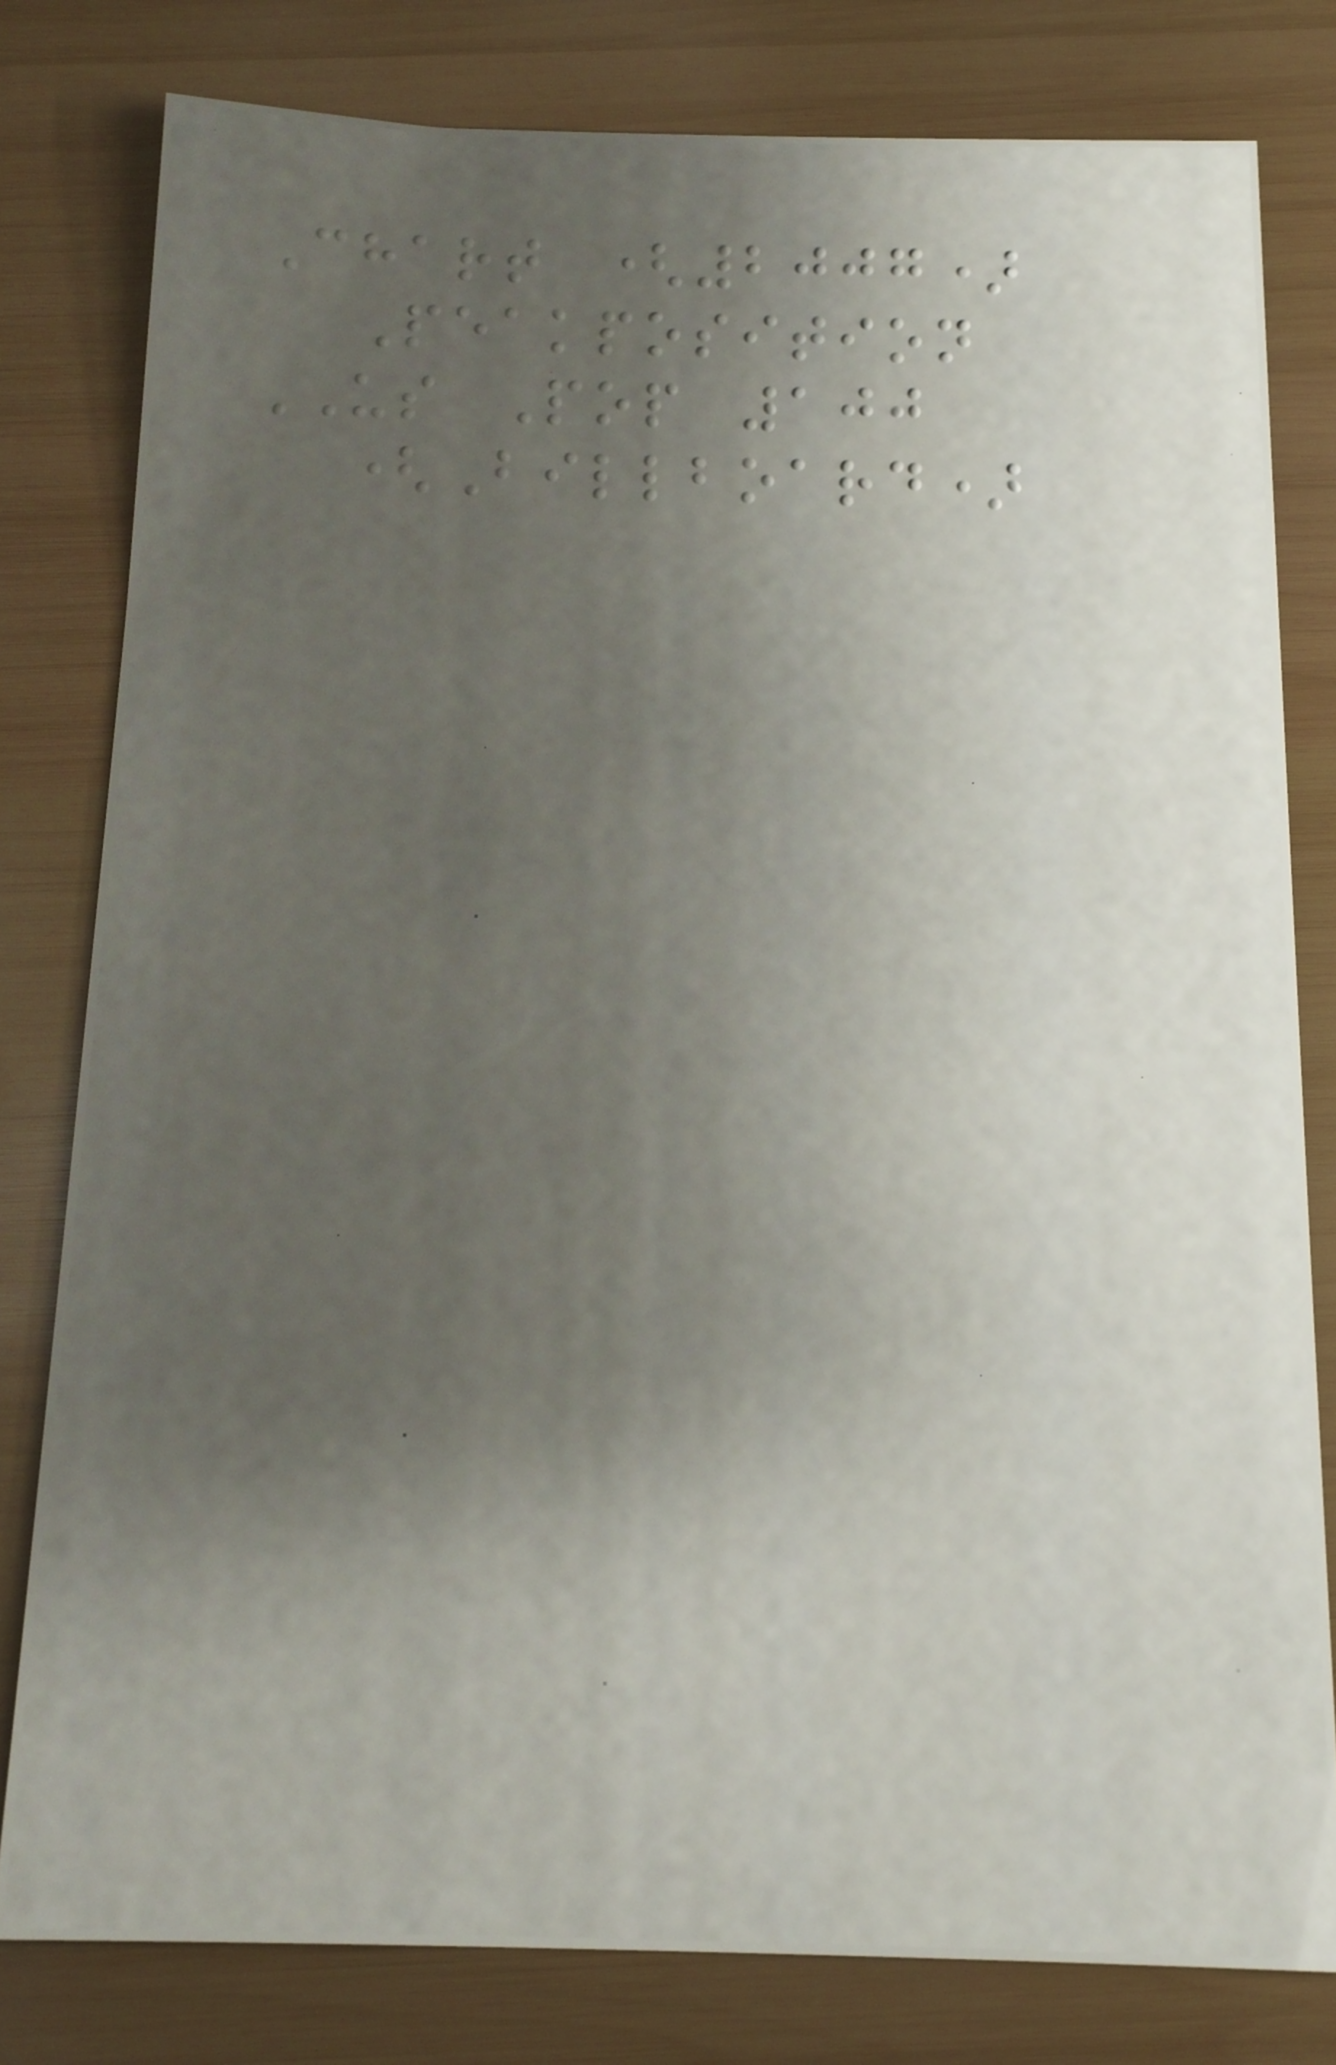Chart (2007)
Peakposition
US Pop 100
(Billboard)
